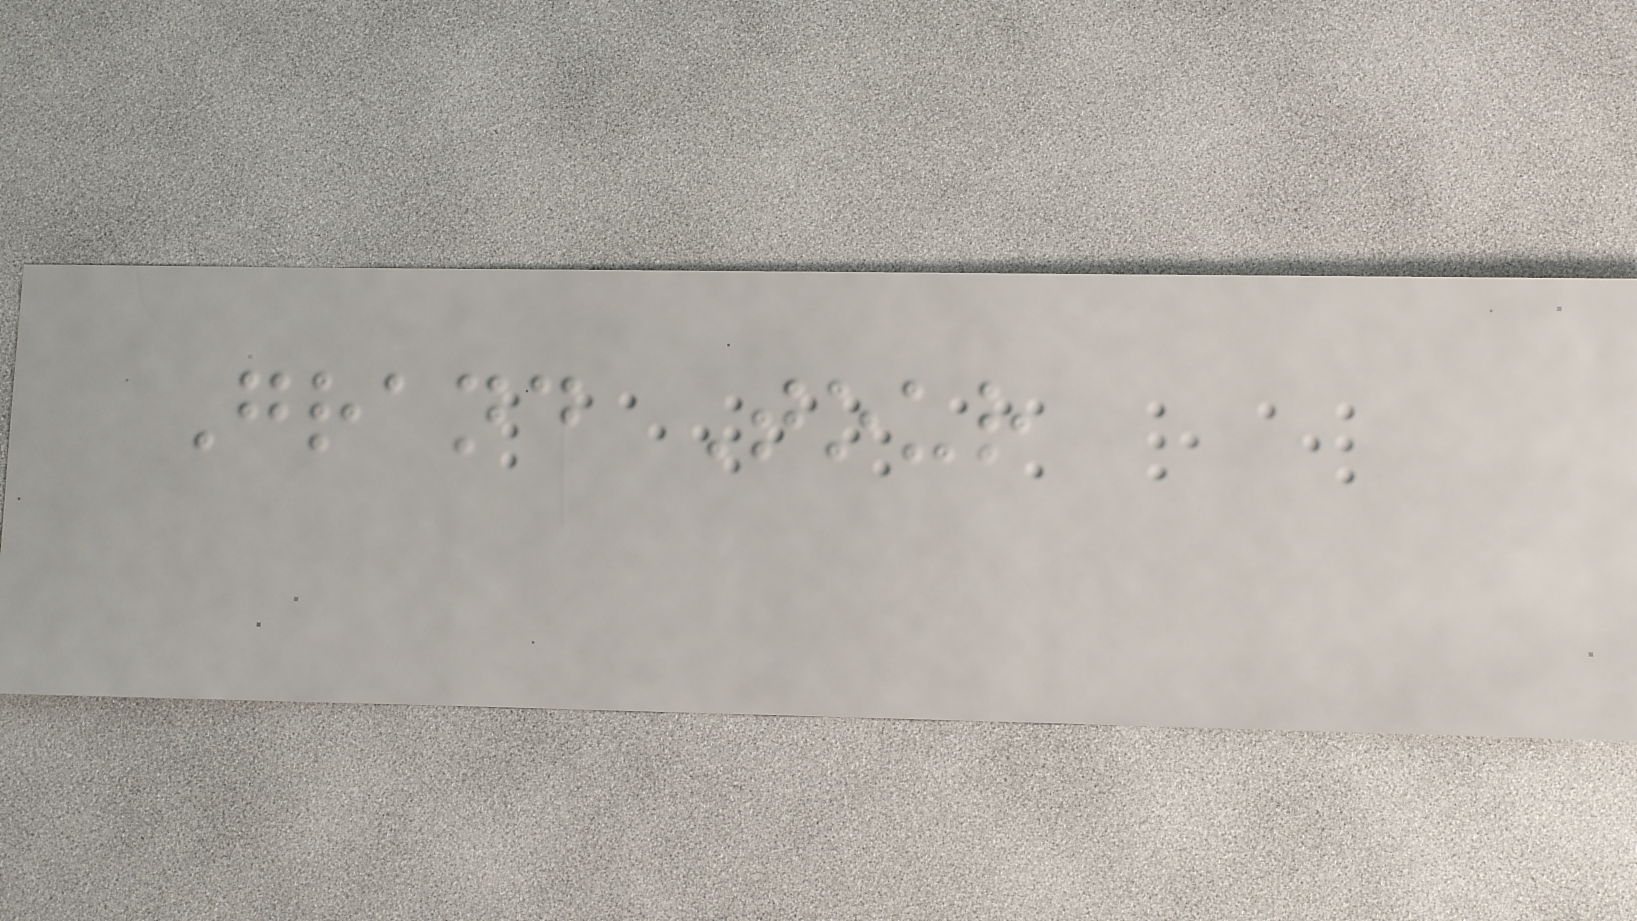Grand Tour
